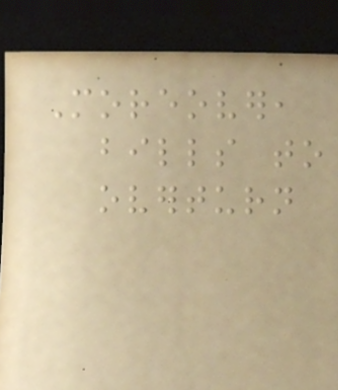Moreover,
bills to
overturn
